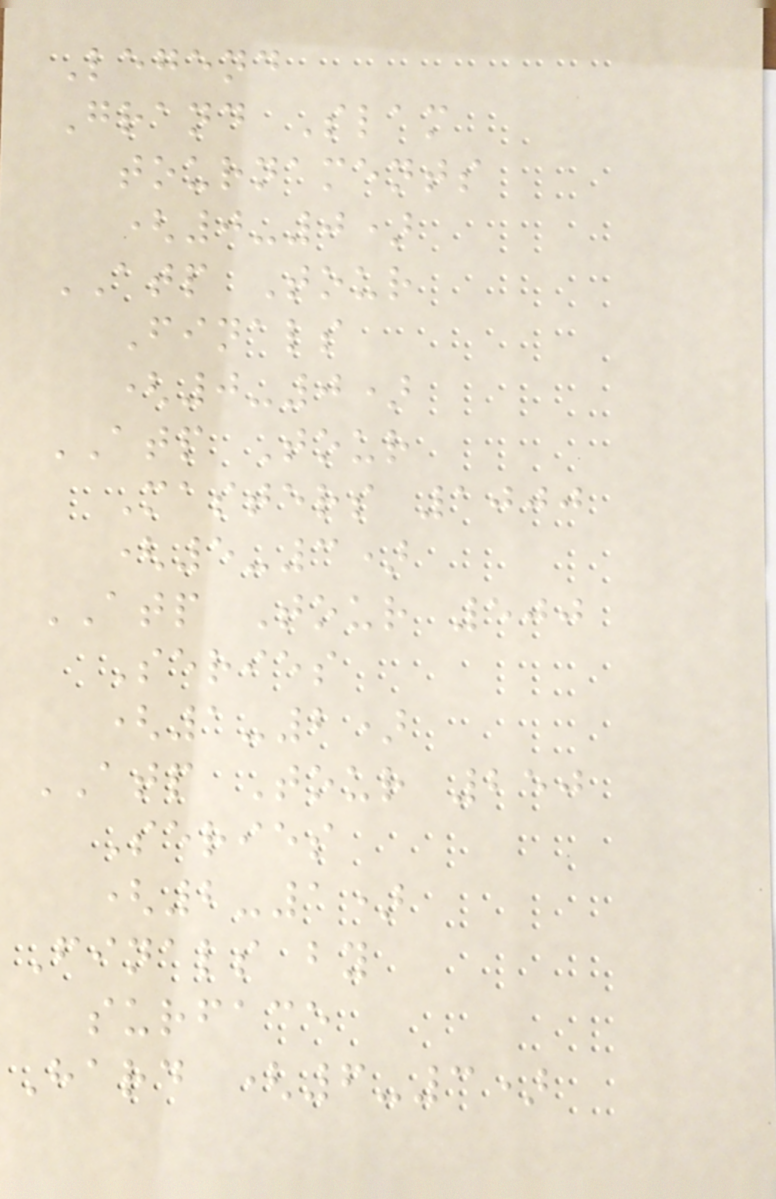Legend
Grand Slam
tournaments
(0-0)
ATP Tour
Finals
(0-0)
ATP Tour
Masters 1000
(5-3)
ATP Tour 500
Series
(1-2)
ATP Tour 250
Series
(2-1)
Finals by
surface
Hard (6-3)
